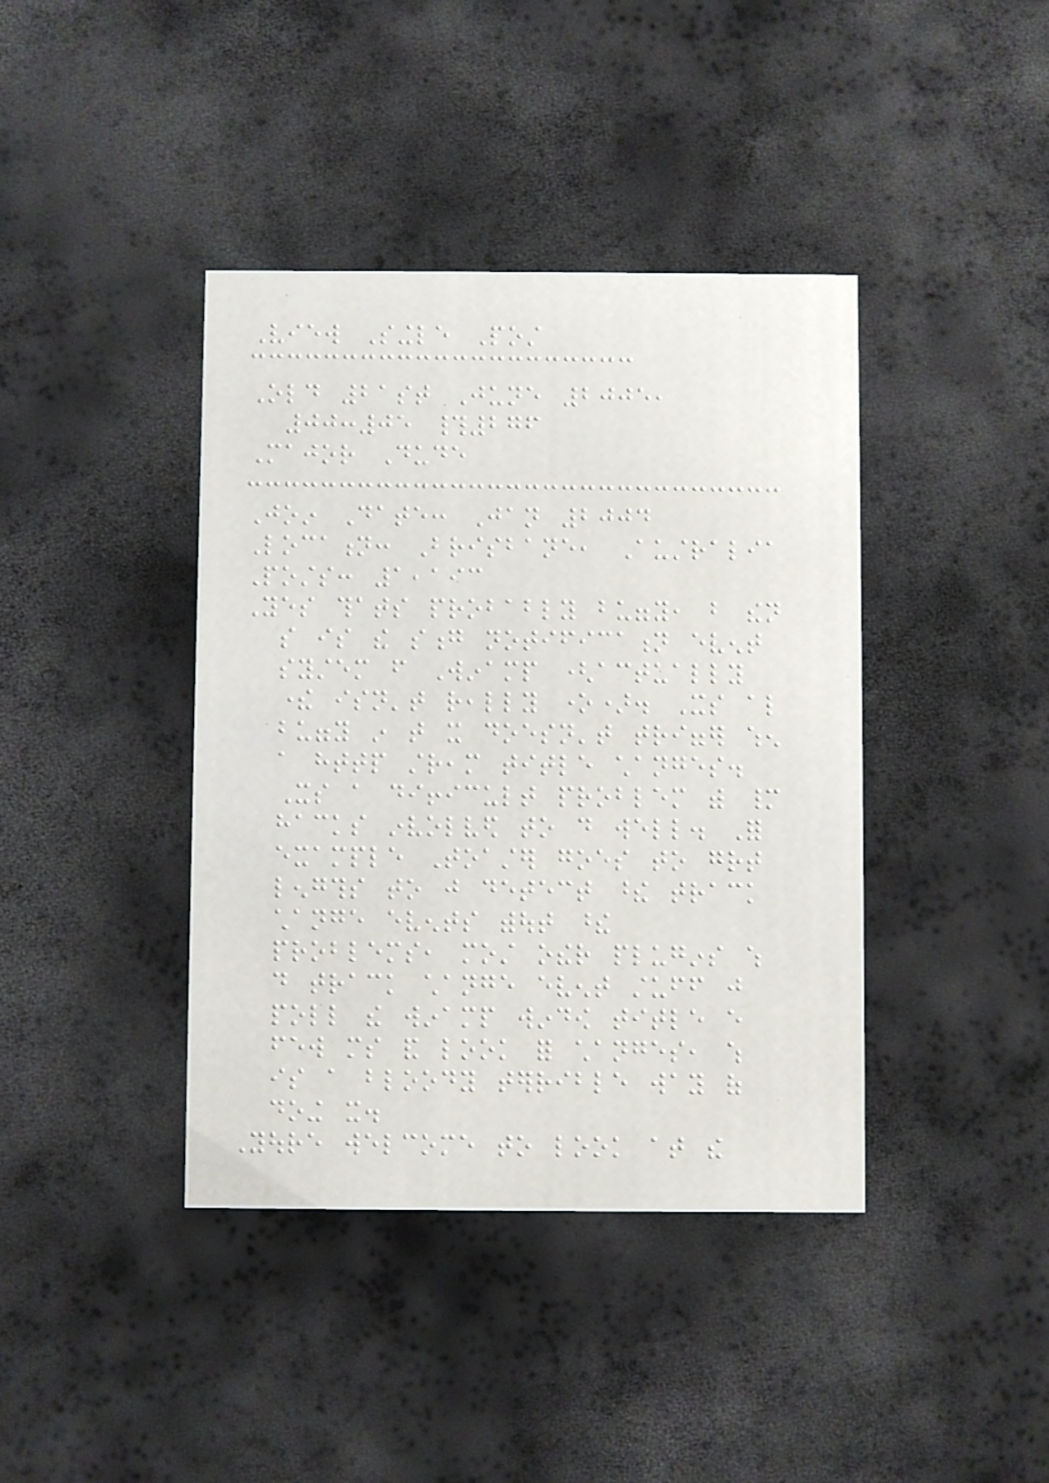View Single Post
Old 21st June 2005,
00:05 #276
Major Dude
Join Date: Jan 2004
Location: Brisbane, Australia
Posts: 1,193
Yes thats probably buggy, but then
so is the song notification event
system from Winamp (actually
there isn't really one). Its also
buggy in that it doesn't trigger when
a http stream title changes.
Its a difficult problem with many
hacks involved to do well. For
example Toaster goes to great
lengths to just detect these track
change events without these
problems, most other plugins which
do track change event stuff just
poll the winamp window title every
few ms and look for changes, which
is a bloody terrible way of
doing it.
Youre welcome to look at the
